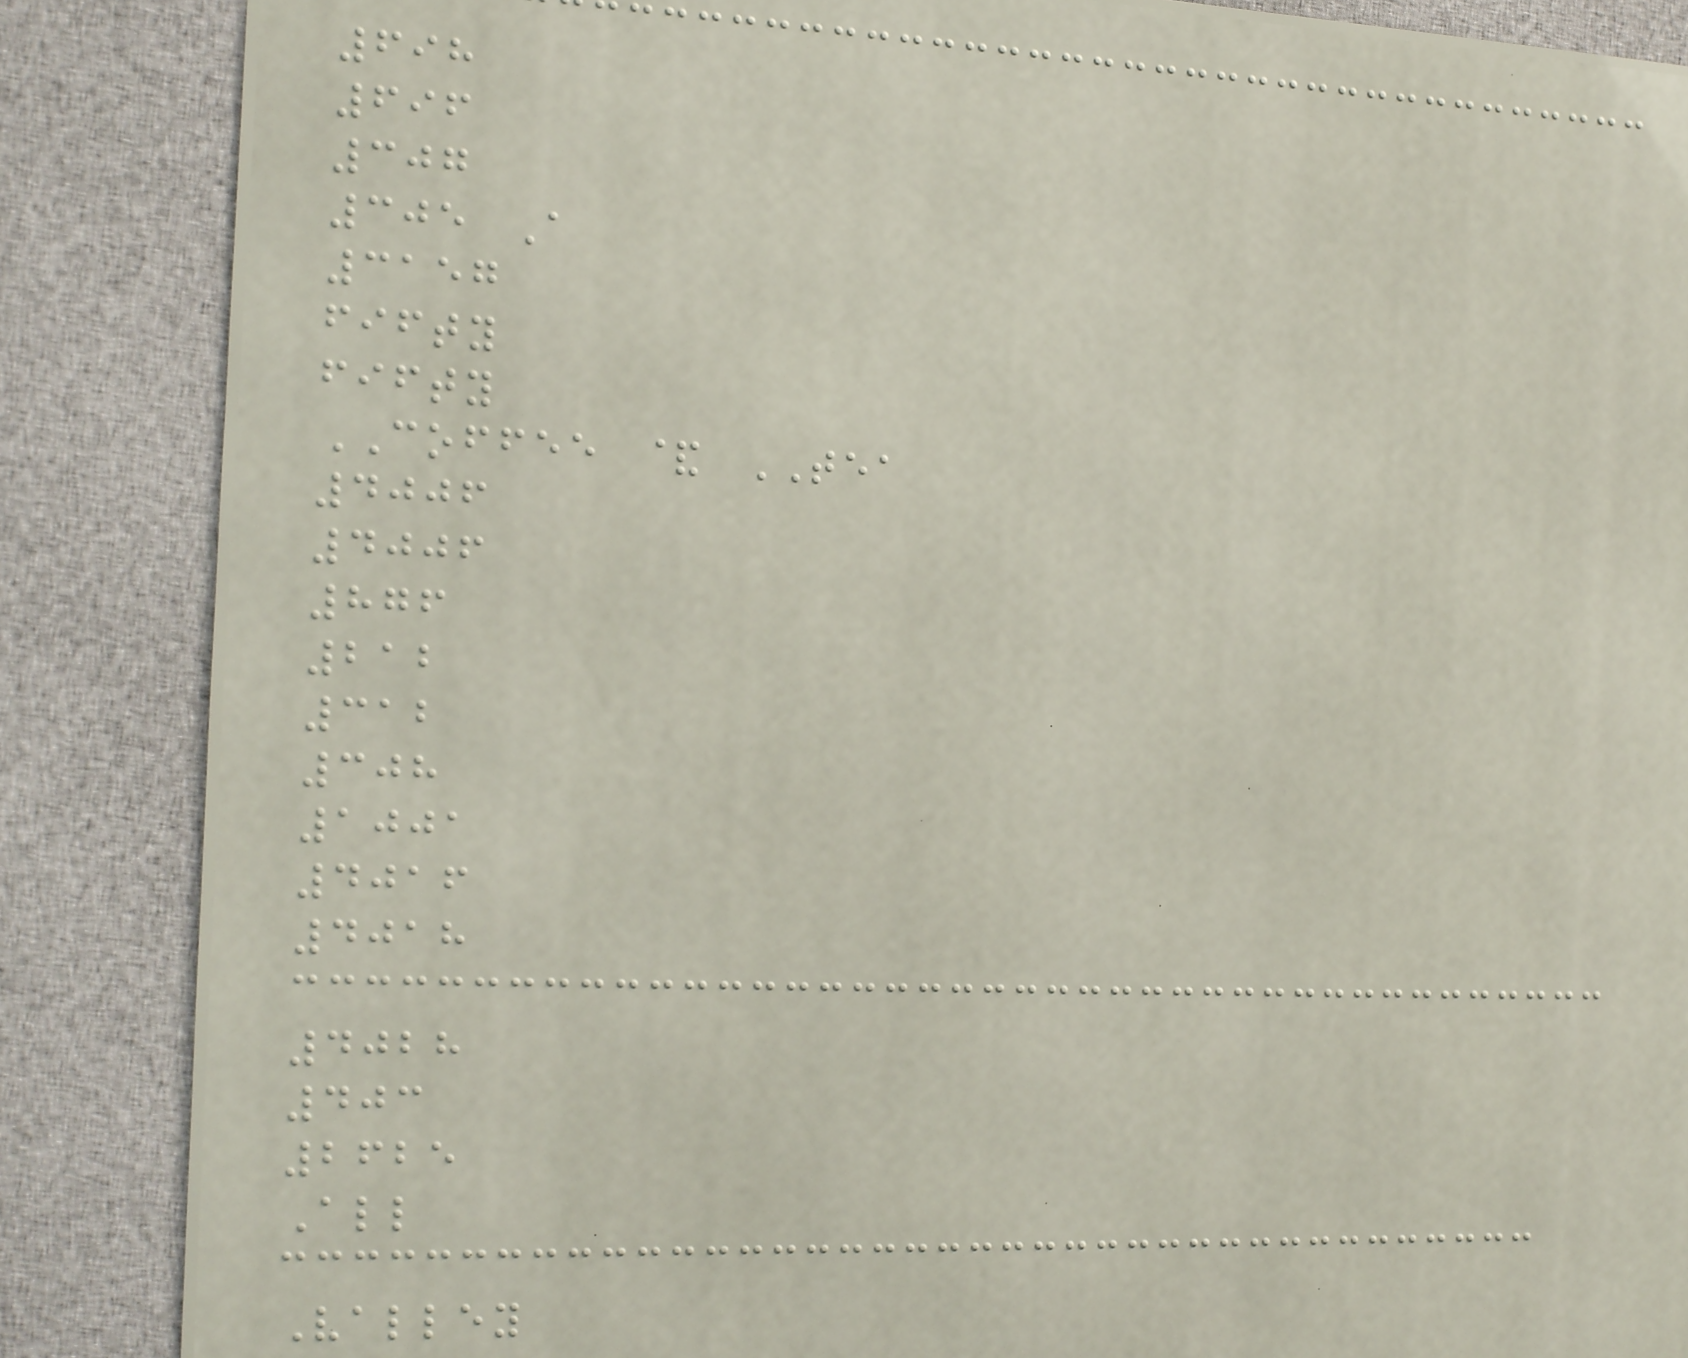698
696
307
305 A
3157
fifty
fifty
COFFEE & TEA
4006
4006
876
212
312
308
1001
4016
4018
4028
403
2625
All
Valley
